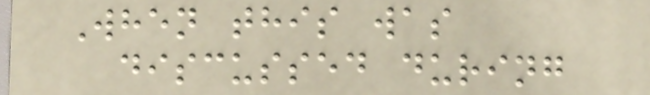When this was
discussed during
